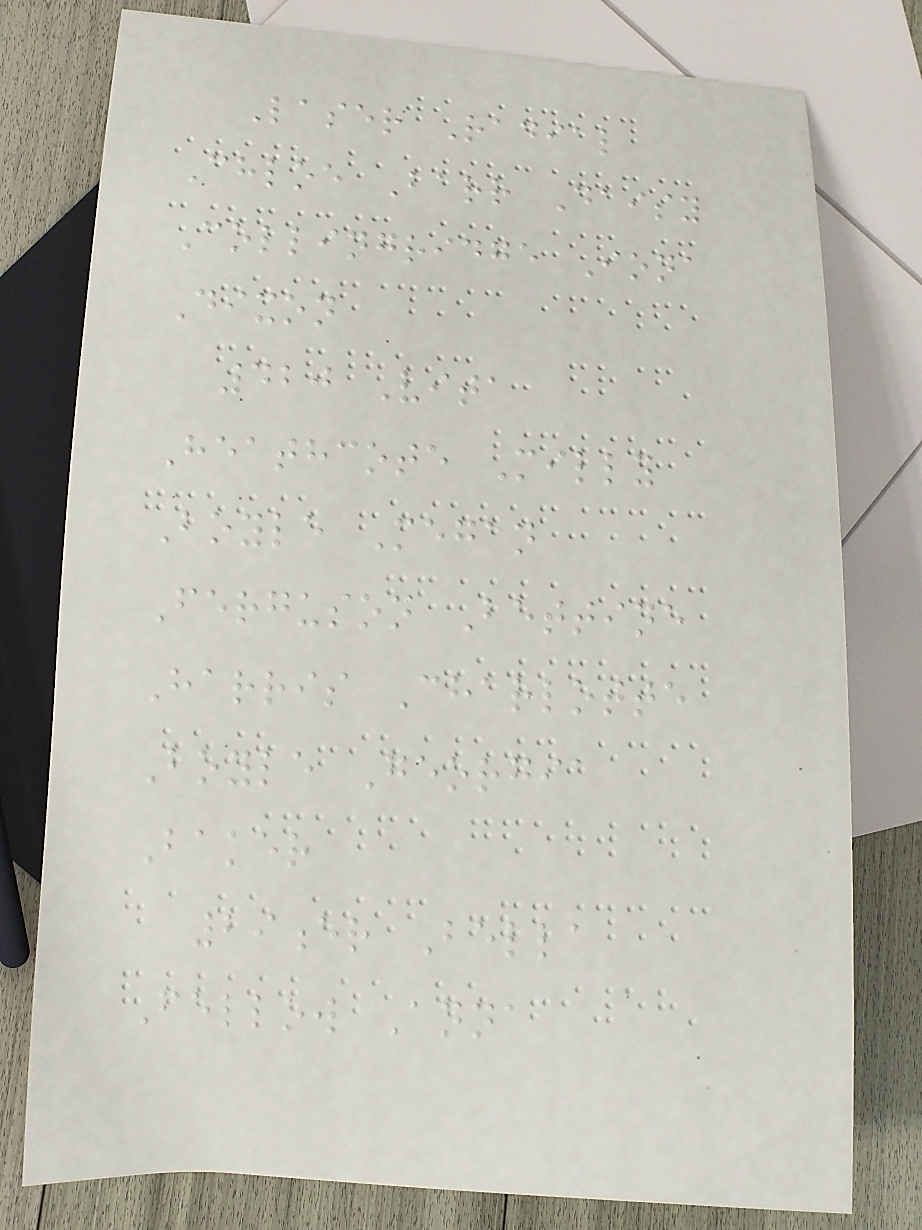Laser Radial
Chloe Barr Daisy
Collingridge Iona
Dixon
420 Vita
Heathcote Milly
Boyle Megan
Ferguson Bettine
Harris Charlotte
Boyle Georgia
Baker
29er Bella
Fellow Anna
